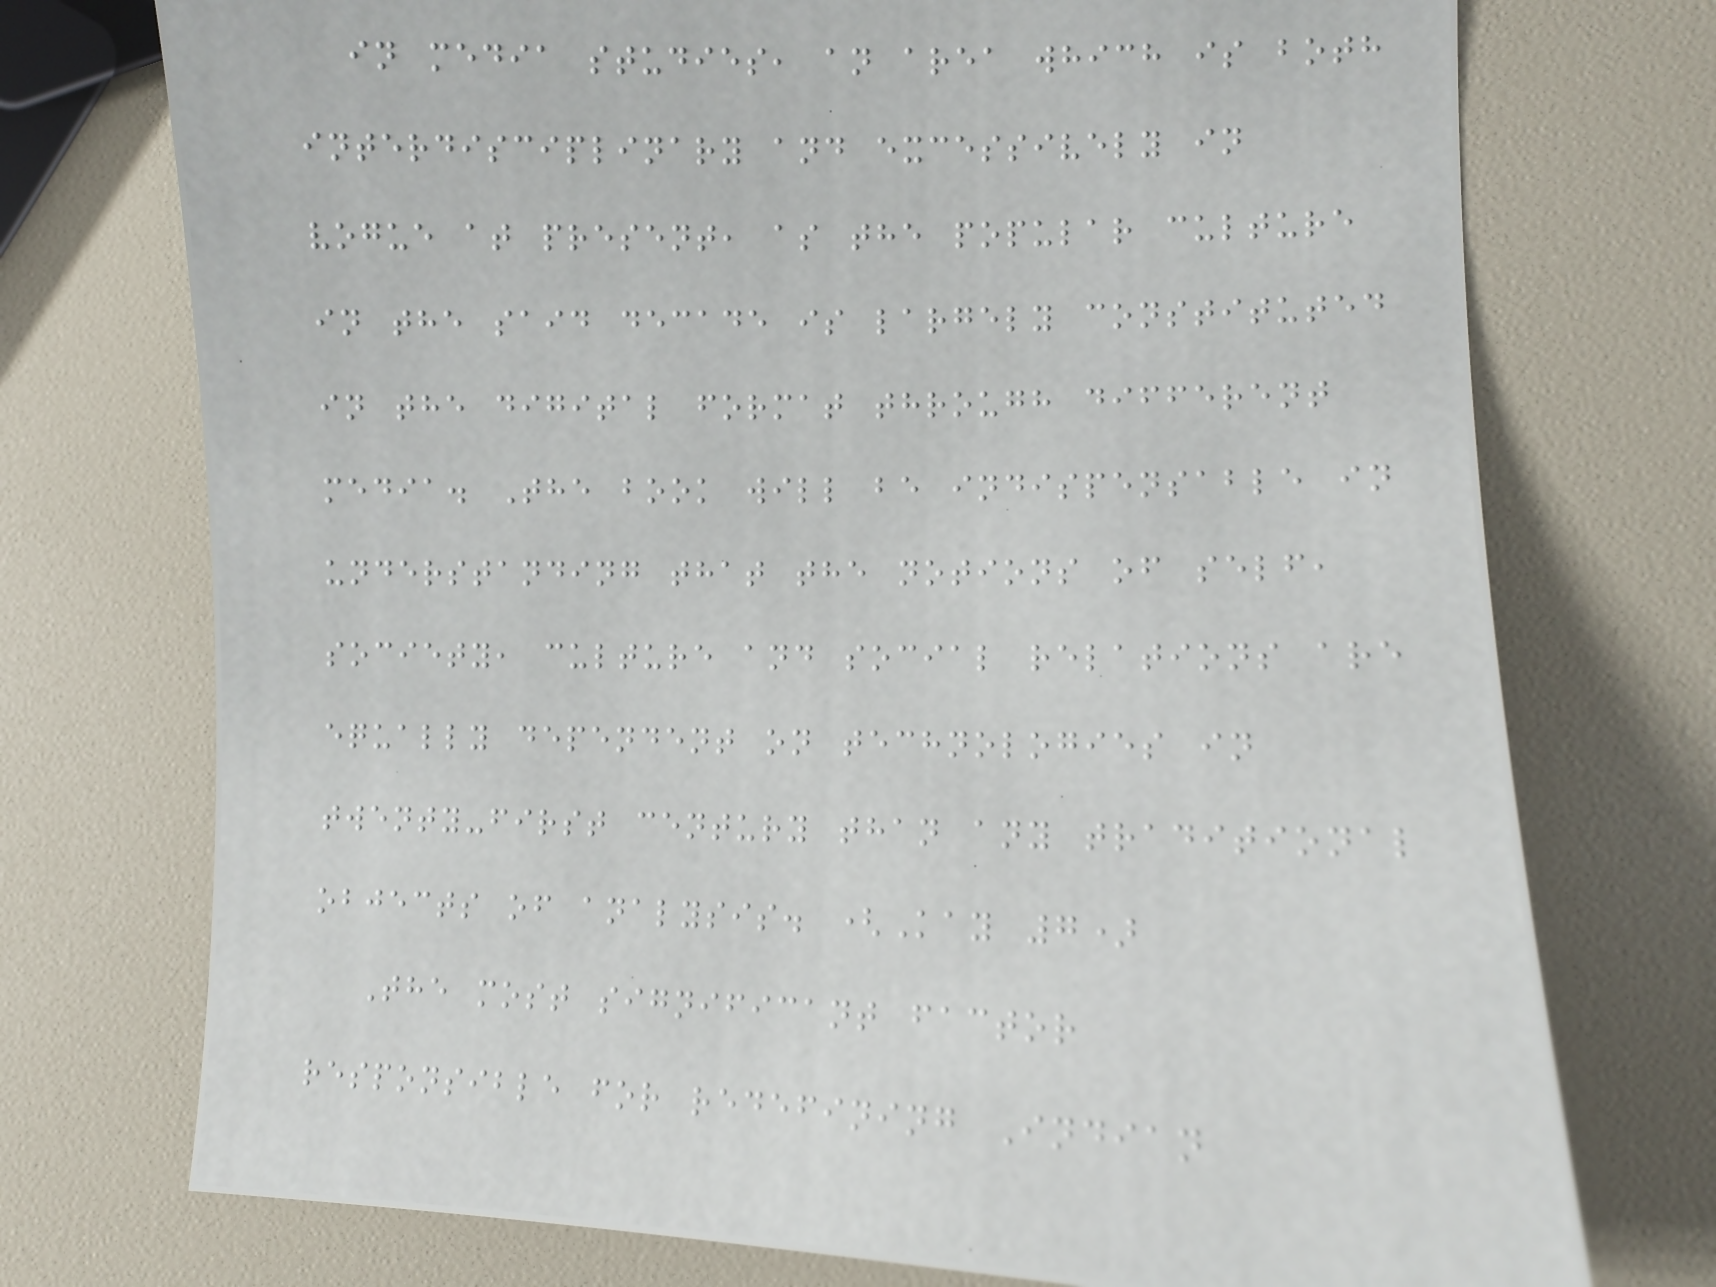in media studies, an area which is both
interdisciplinary and excessively in
vogue at present, as the popular culture
in the said decade is largely constituted
in the digital format through different
media. The book will be indispensable in
understanding that the notions of self,
society, culture and social relations are
equally dependent on technologies in
twenty-first century than any traditional
objects of analysis. (Kay 7)
The most significant factor
responsible for redefining Indian
